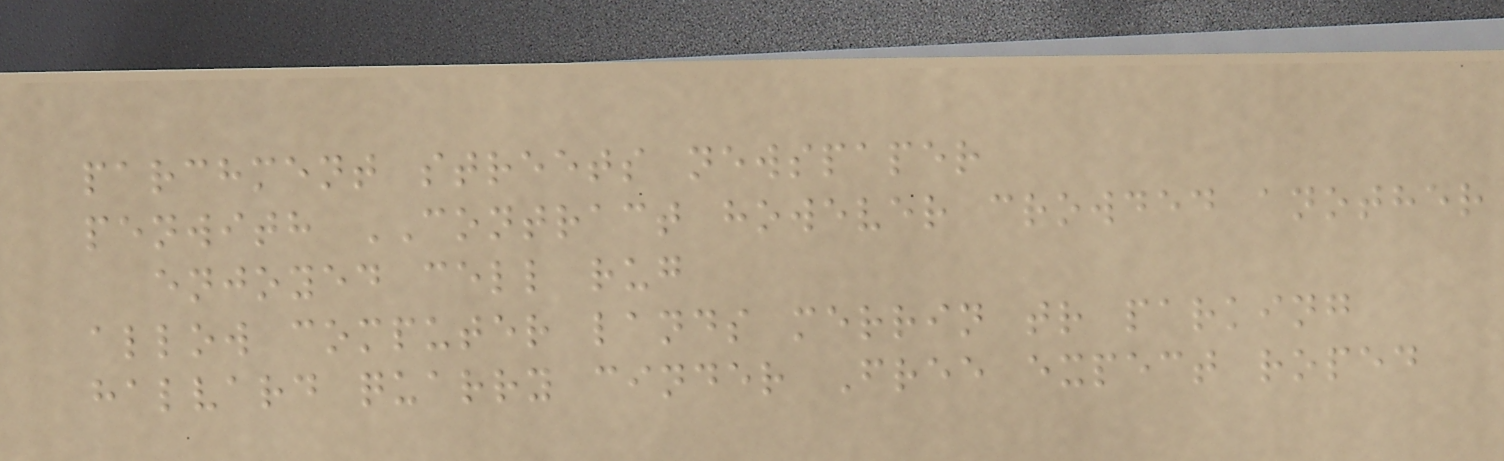parchment streets newspaper
penwith CONTRACT however crowded another
enjoyed cell rug
allow computer lands merrin tr parking
halvard quarry cinder Free expect roped
